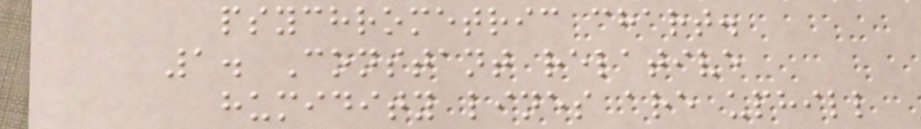psychrometric chart.
1. Constant relative
humidity lines are uphill
